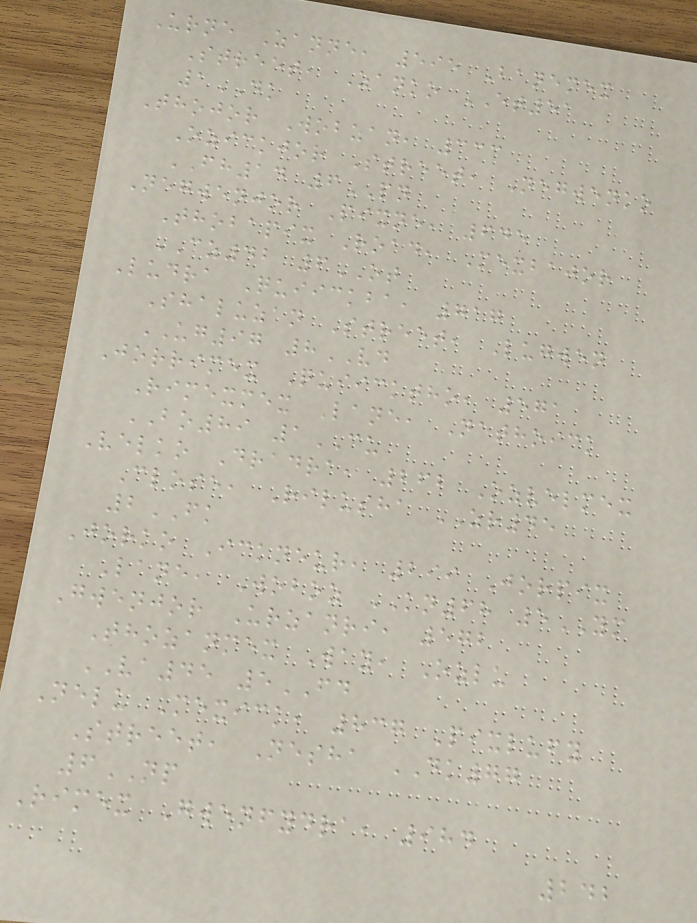Urne Zanne, 595 Banemex
Street, Zanko ET51
1DK
Thojor Wobzan, 333
Ozickjor Street, Negwenko
FH14 6PN
Negwenjor Pixne, 645
Thobapix Road, Mexbajor
CZ42 6OT
Ludra Quiickba, 717
Shaluzan Street, Lugwen
UG97 8VD
Jorrimex Quiicktho, 571
Rimexmex Lane, Nethoick
BO89 1CU
Velko Dradra, 262 Ozvelmex
Close, Rilusha ZR45
2FK
Jorko Ickneur, 299 Jorpix
Lane, Woboz KN68 5YM
Gwenjor Urzanri, 572
Thozanmex Way, Ozlu
VA45 5FD
Nelu Mexick, 837 Pixlufy
Street, Nesha DK77
6NP
Rimex Gwenfydra, 984
242
